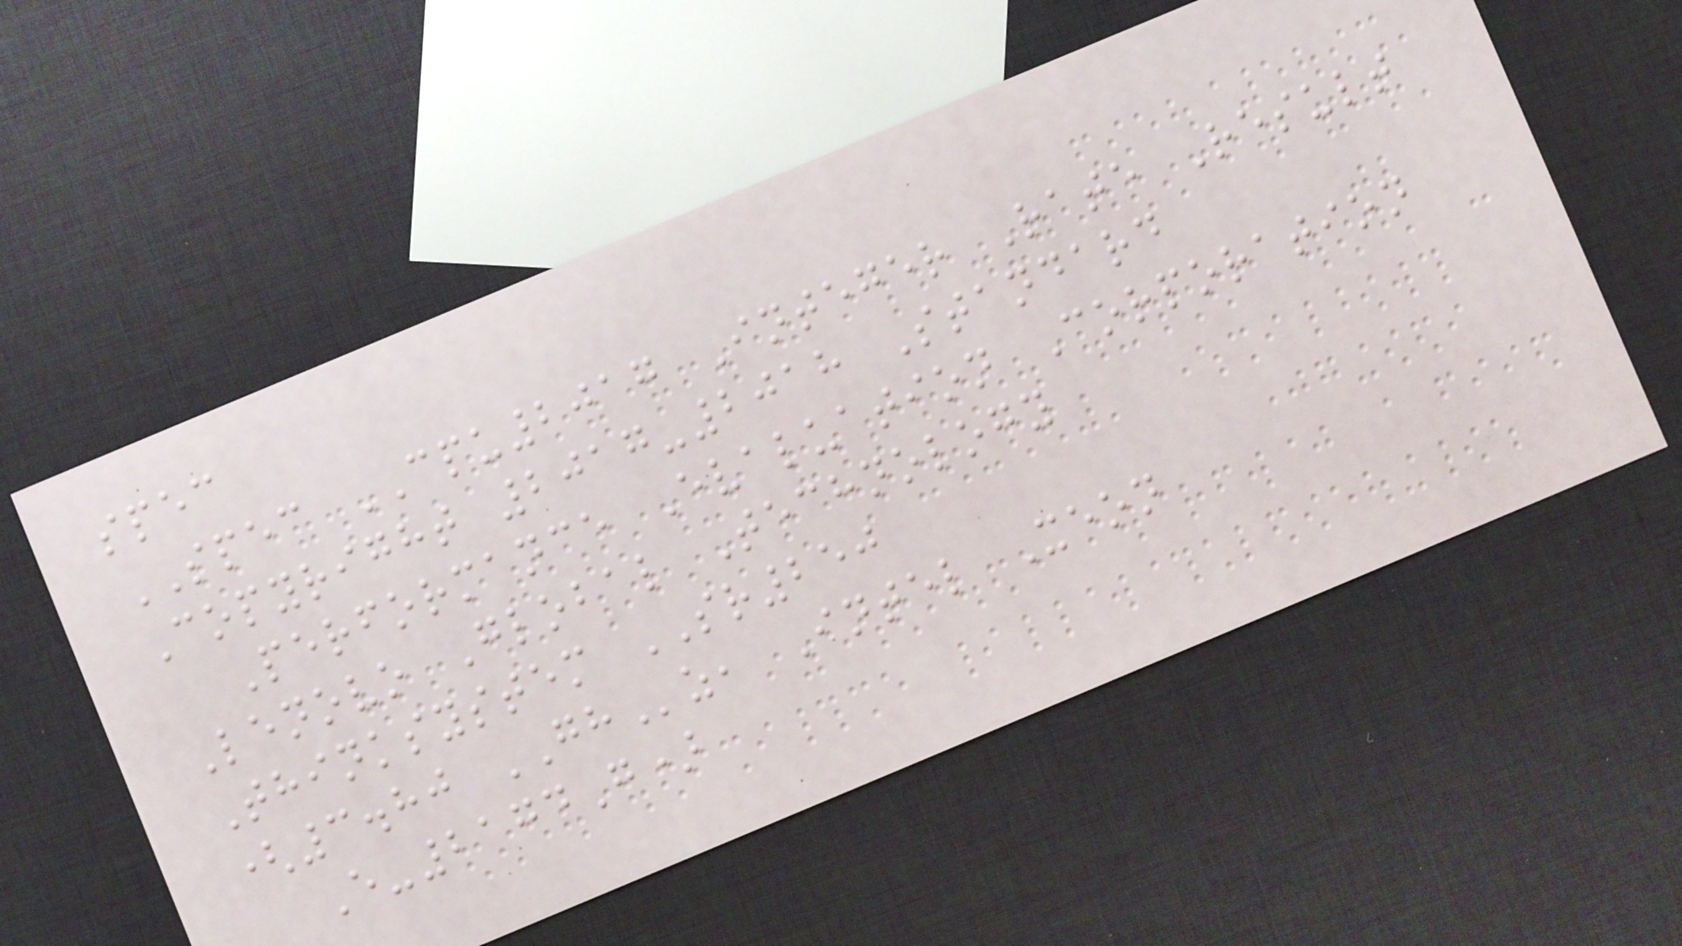spec
SPEC CPU2017 Integer Rate Result
Copyright 2017-2018 Standard
Performance Evaluation Corporation
Lenovo Global Technology
Thinksystem SR250
(3.80 GHz, Intel Xeon
E-2174G)
